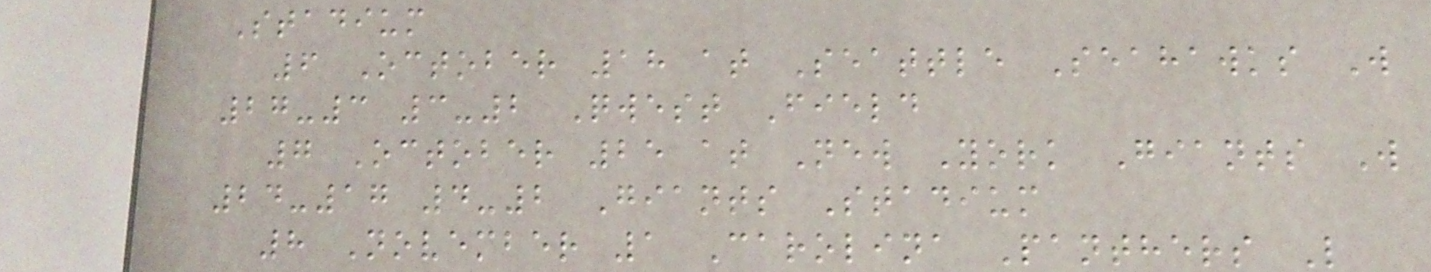Stadium
6 October 18 at Seattle Seahawks W
27-3 3-2 Qwest Field
7 October 25 at New York Giants W
24-17 4-2 Giants Stadium
8 November 1 Carolina Panthers L
